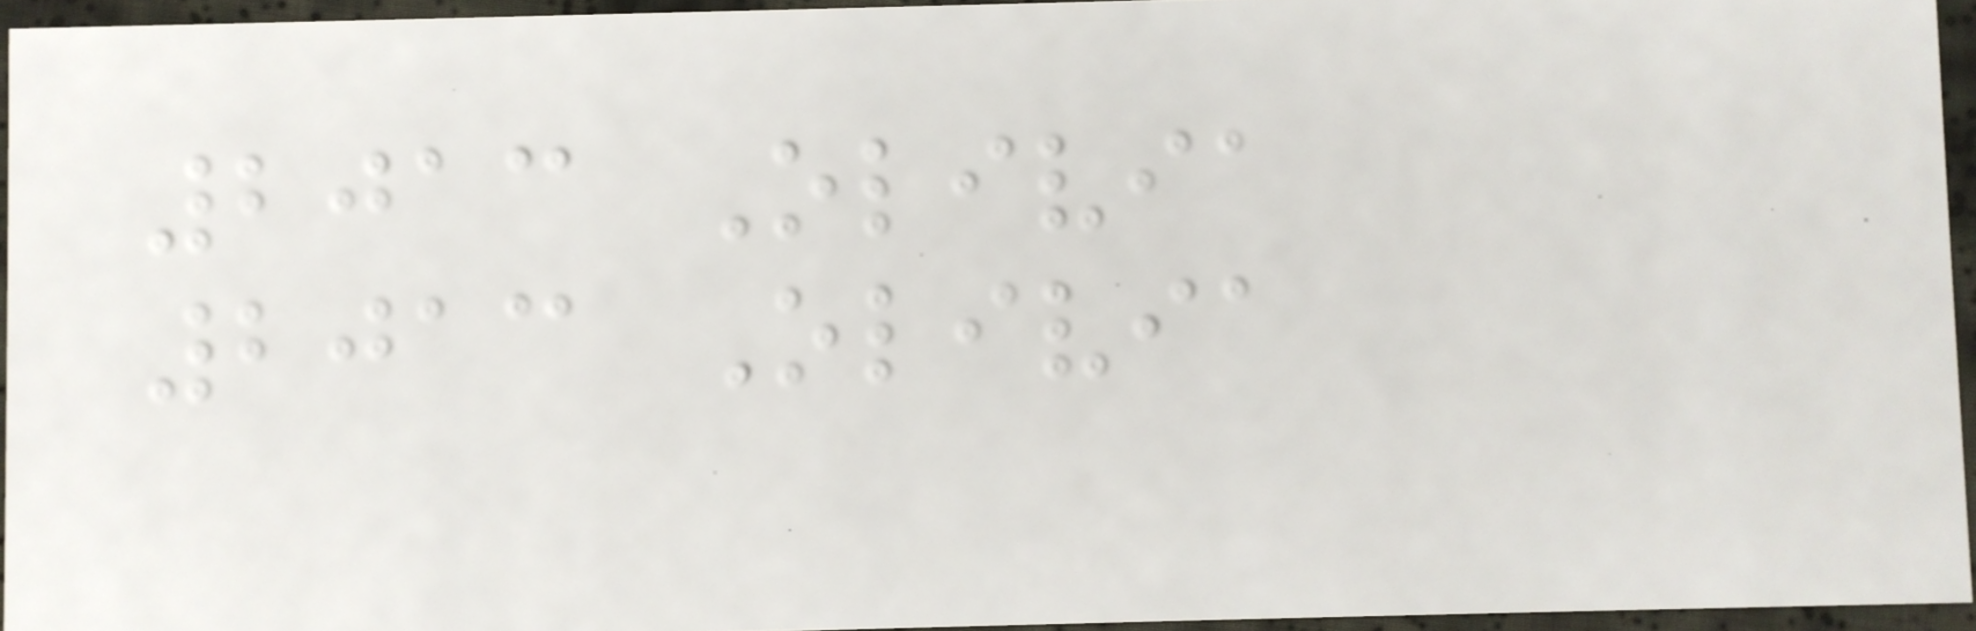2013 Olivia
2013 Olivia
